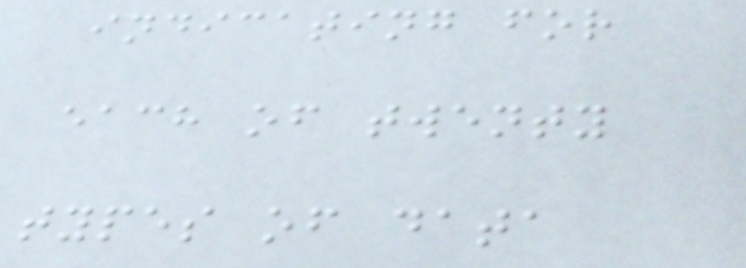indicating for
each of twenty
types of data
